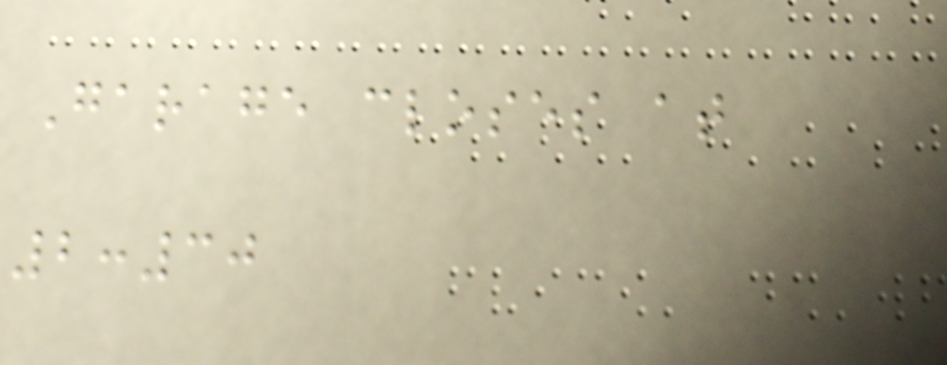Garage closes at
2:30
